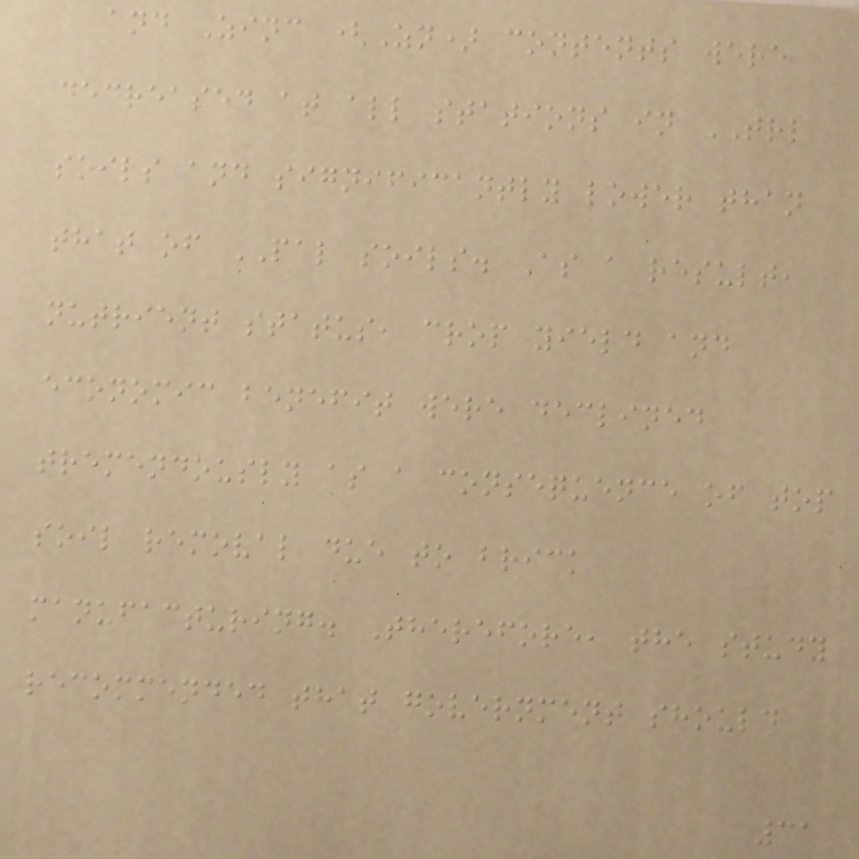and Zinc (Zn) contents were
decreased at all stations in TRL
soils and significantly lower than
that of PAL soils. As a result,
nutrient status, crop yield and
economic benefit were declined
tremendously as a consequence of top
soil removal due to brick
manufacturing. Therefore, the study
recommended that government should
31
